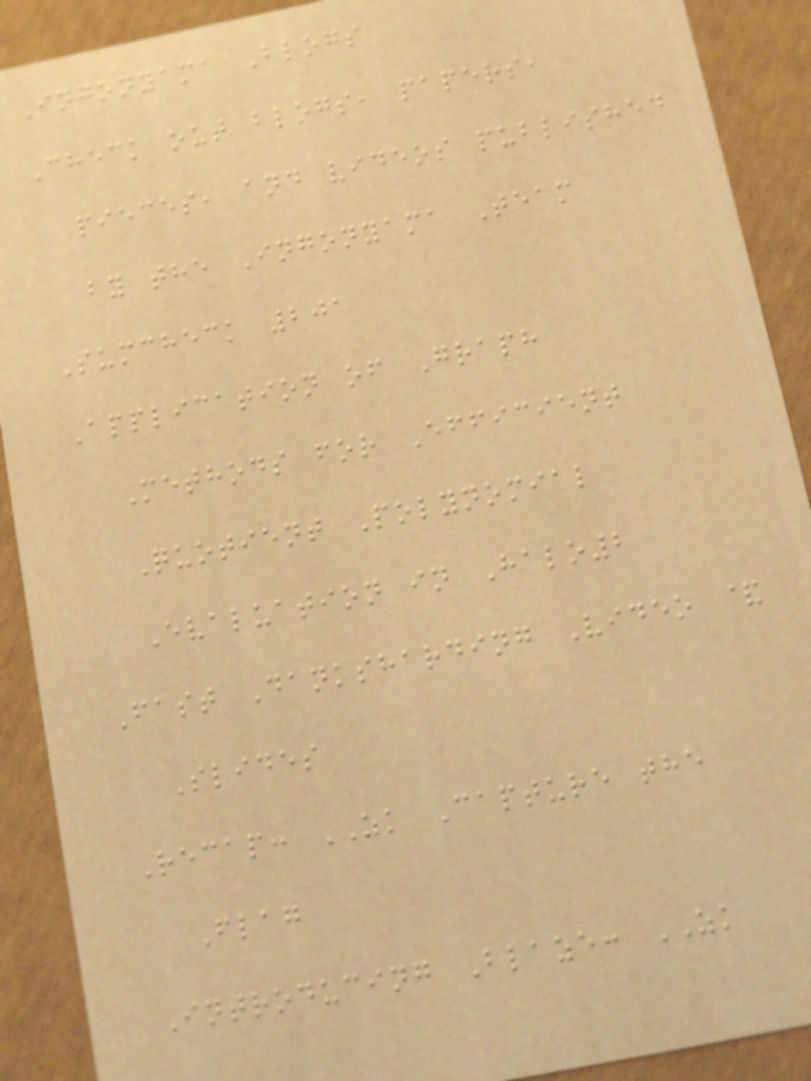Ingonyama Blogs
Check out blogs, papers,
pieces, and videos published
by the Ingonyama Team
Sumcheck 201
Application of Graph
Methods for Efficient
Quotient Polynomial
Evaluation in Halo2
Fast Danksharding Video &
Slides
Recap: ZK Capture the
Flag
Introducing Blaze: ZK
